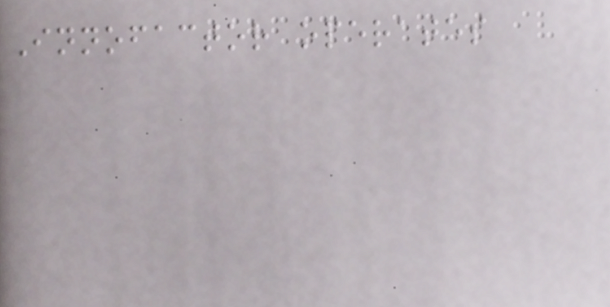Innofactor operates
